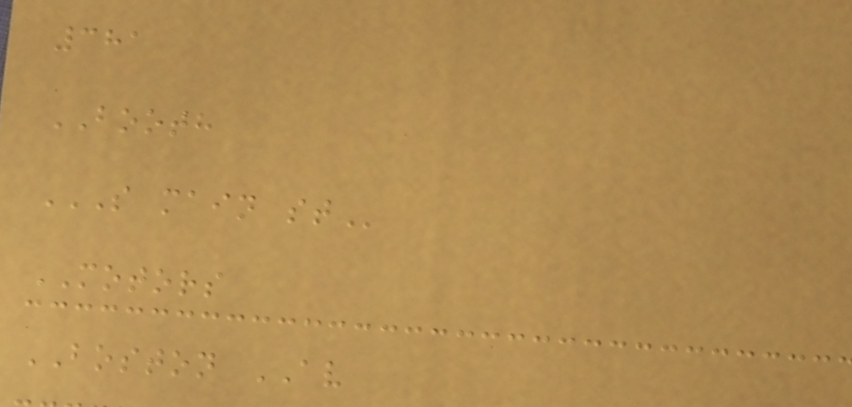381
BOOTH
S MAIN ST
MOTORS
BOSTON AV
